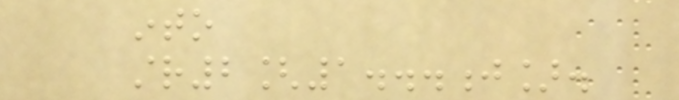into
str2[1...j].
